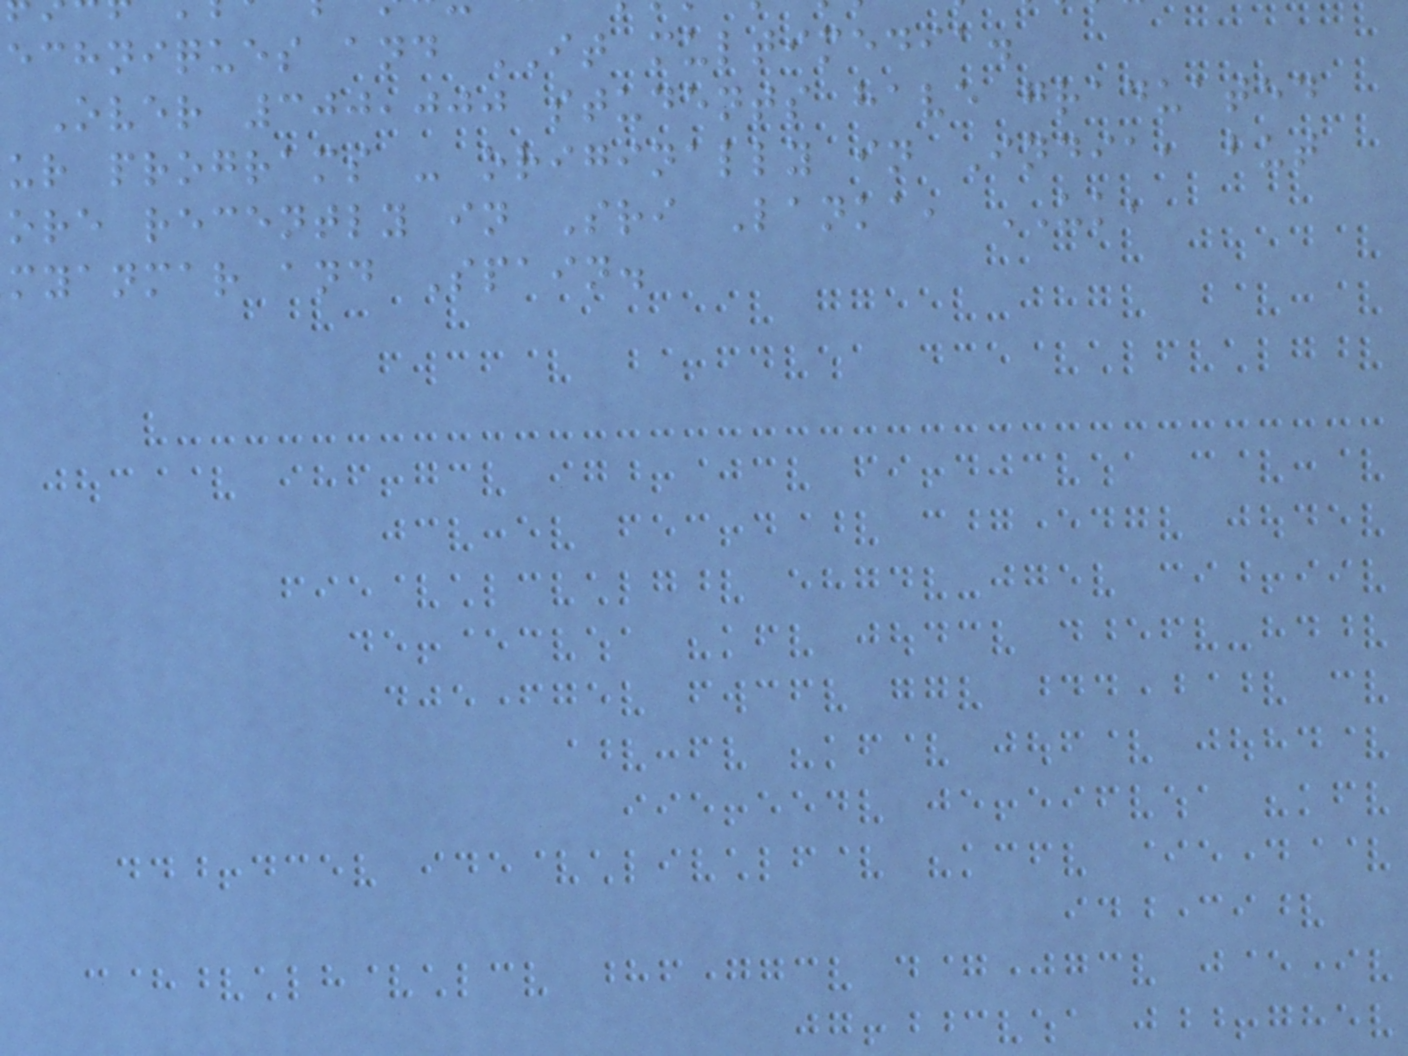echniques and IT multimedia.
Over 300,000 students have graduated
ur programs - originally in India, but
ore recently in Sri Lanka, UK,
myanmar and Spain.
